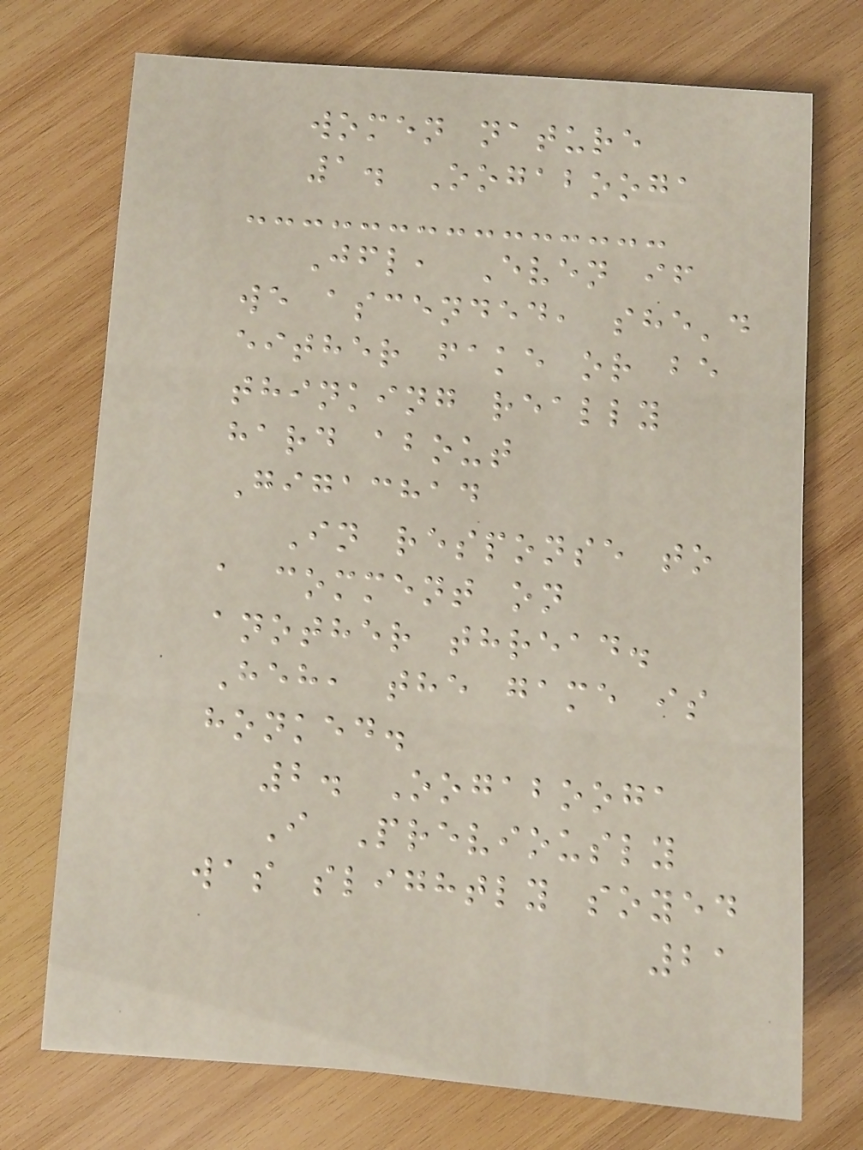women nature
1. Oogabooga
Jfl, Even if
we ascended, she'd
either fake or be
thinking really
hard about
Gigachad
In response to
a comment on
another thread.
Heh, the game is
honked.
2. Oogabooga
I Previously
was slightly soyed
21
